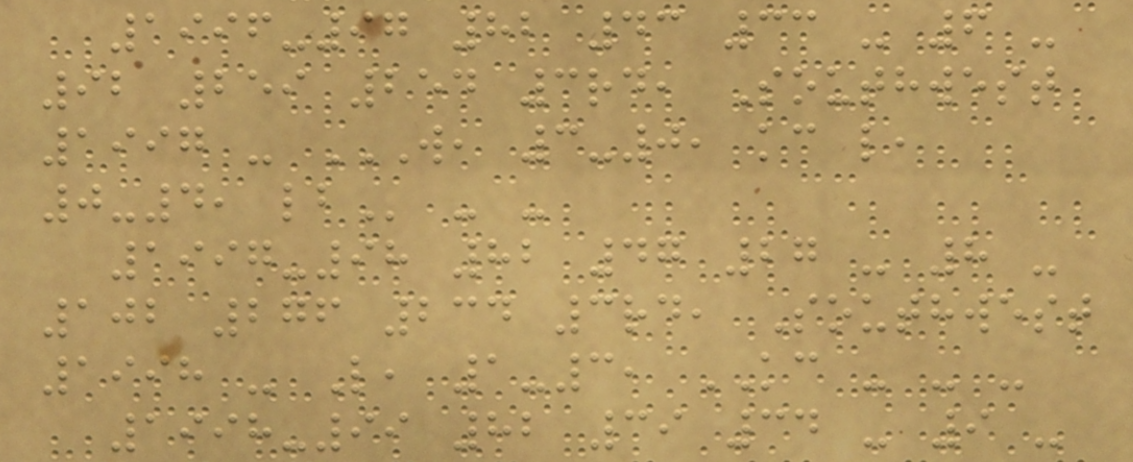1996-97 82 43 33 - 6 -
92 259 254 3rd, Southwest
1997 - W, 3-0, KC L,
0-4, LB - -
1997-98 82 47 27 - 8 -
102 276 234 3rd, Southwest
1998 - L, 1-3, KC - - -
1998-99 82 39 34 - 9 -
